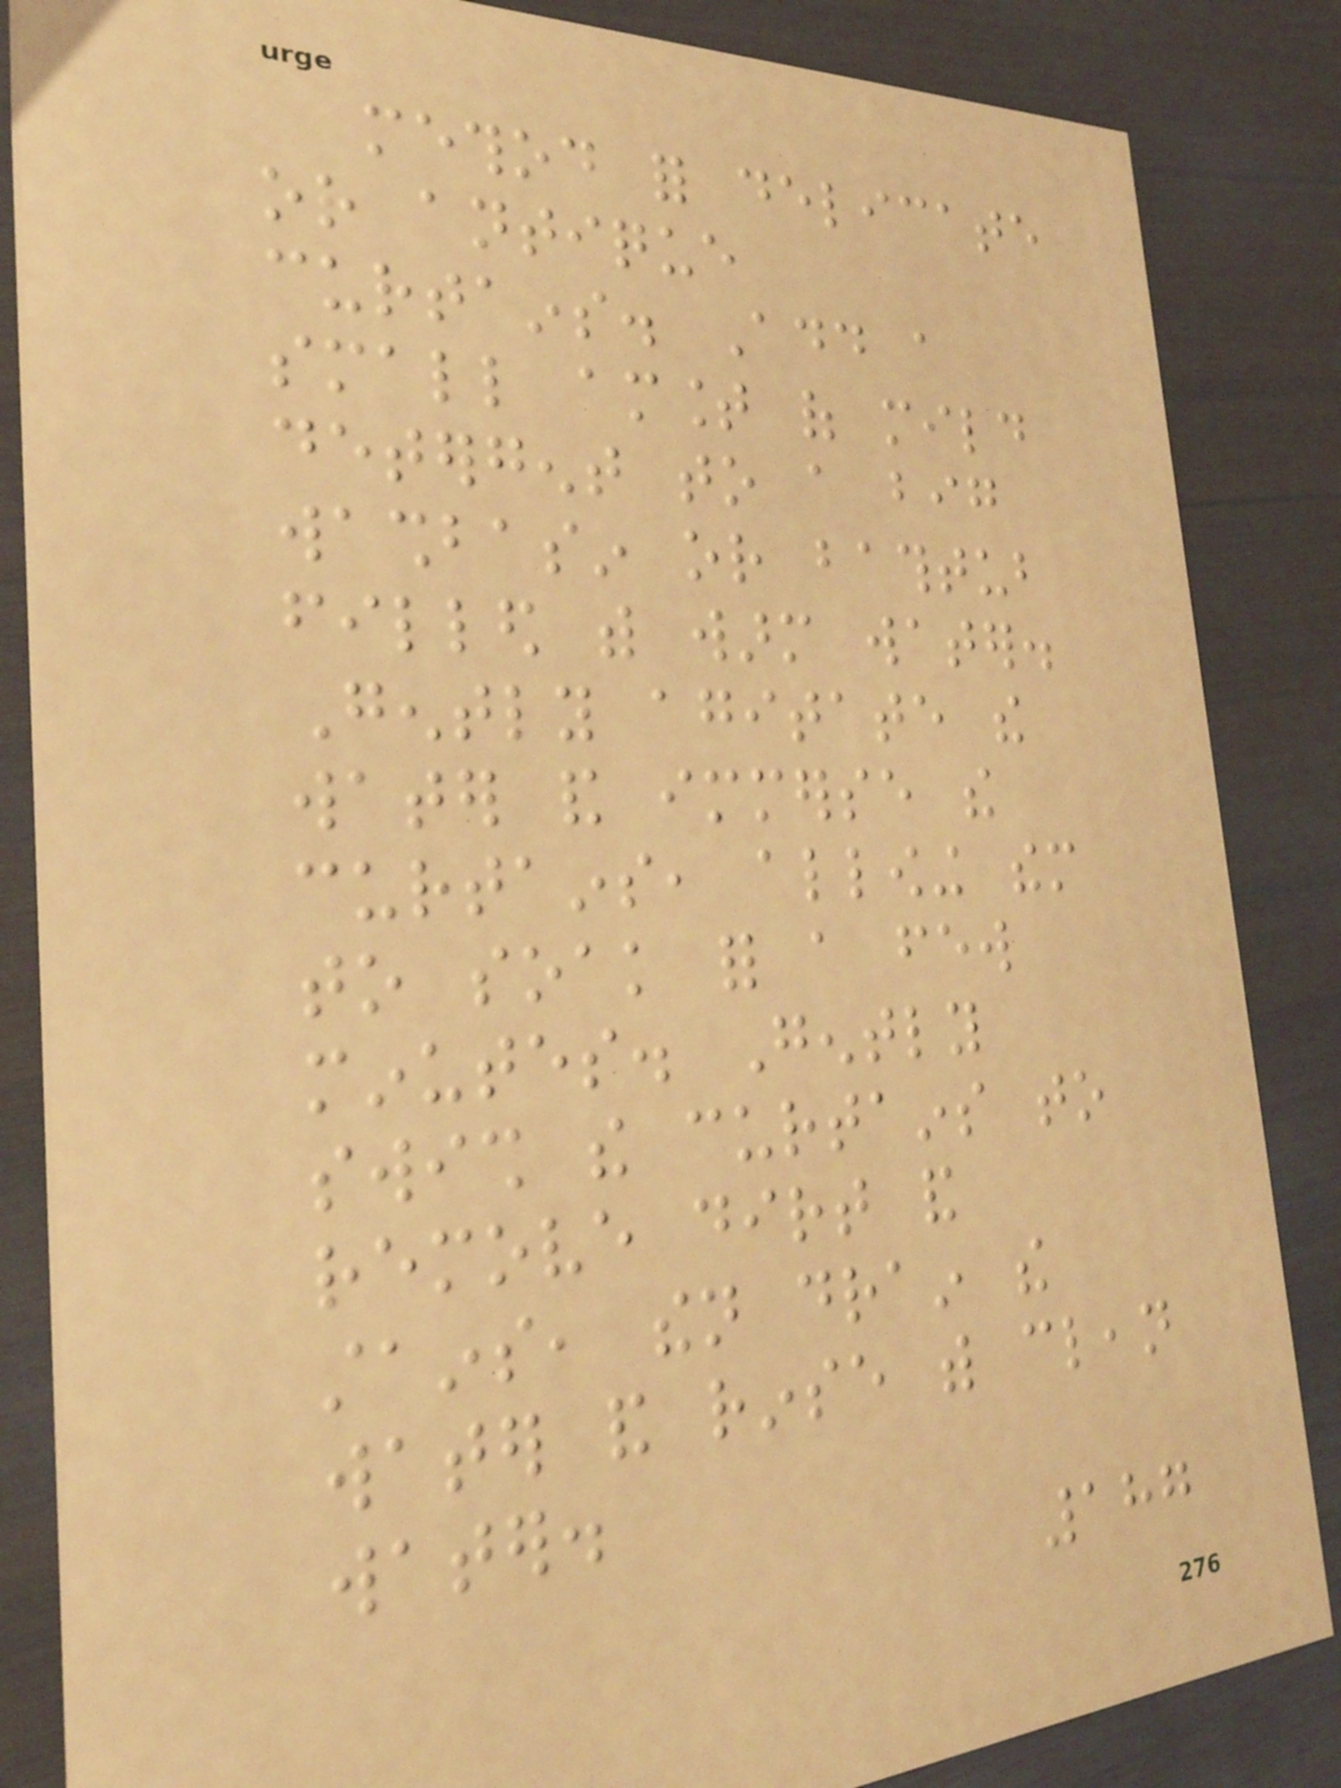method for delicate
or antique
curtains. Add a
small amount of mild
detergent to a big
washbasin or bathtub
filled with warm water.
Gently agitate the
water and immerse the
curtains, allowing them
to soak for a few
minutes. Gently
swish the curtains to
remove dirt and
stains, then drain the
water and rinse with clean
water.
187
